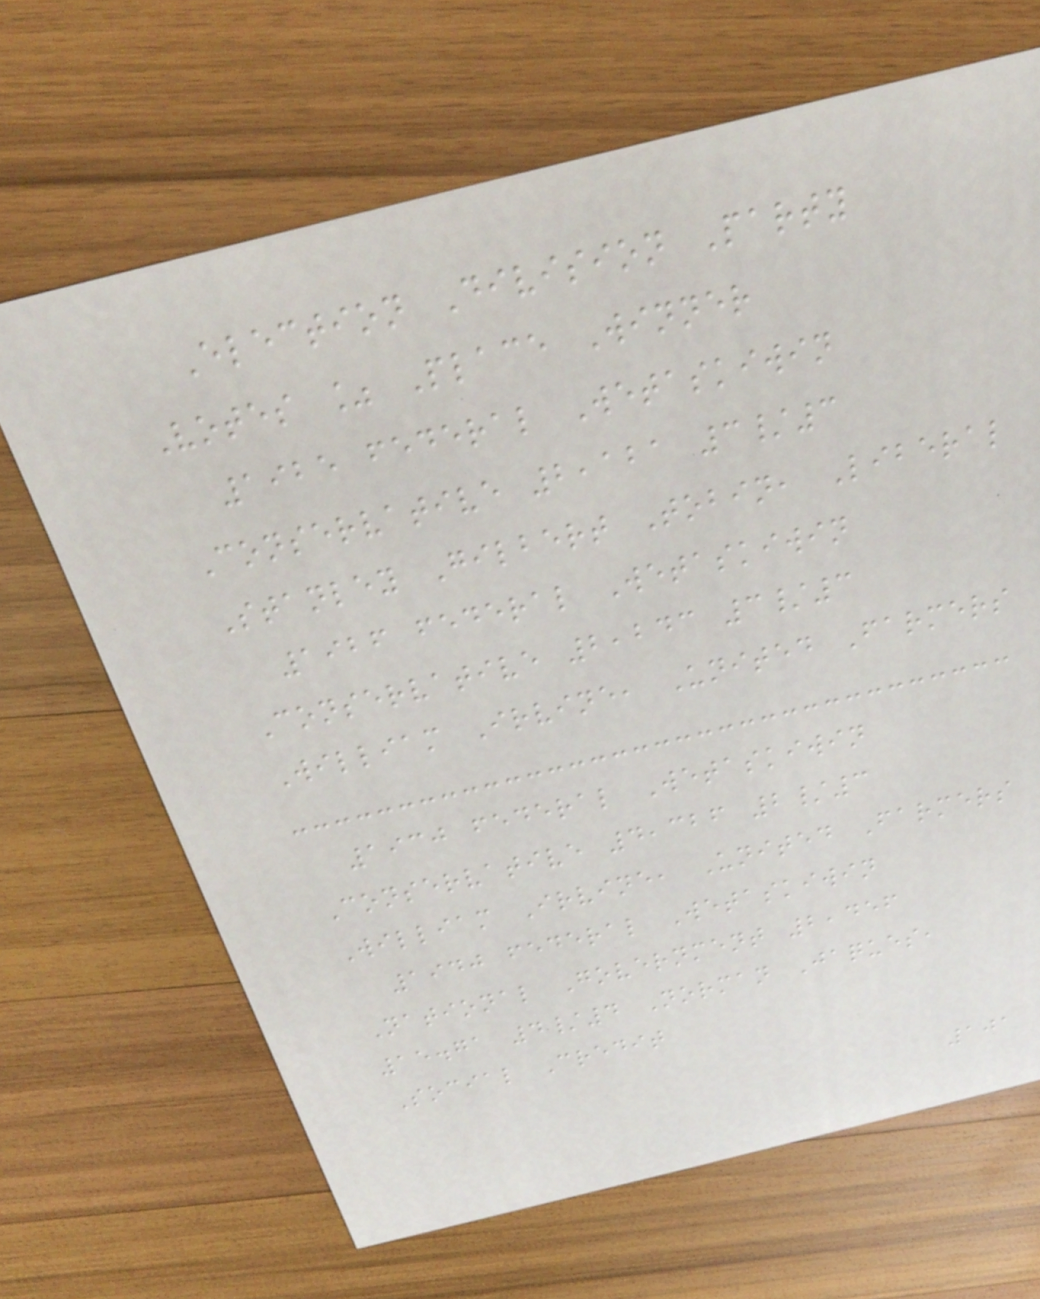Election Division Party
Votes % Place Winner
1925 federal Wetaskiwin
Conservative 2,121 3/3
Stanley Gilbert Tobin, Liberal
1926 federal Wetaskiwin
Conservative 2,243 3/3
William Irvine, United Farmers
1930 federal Wetaskiwin
Conservative 4,326 2/3
William Irvine, United Farmers
1940 federal Wetaskiwin
National Government 2,456
15.71 4/4 Norman Jaques,
Social Credit
101
